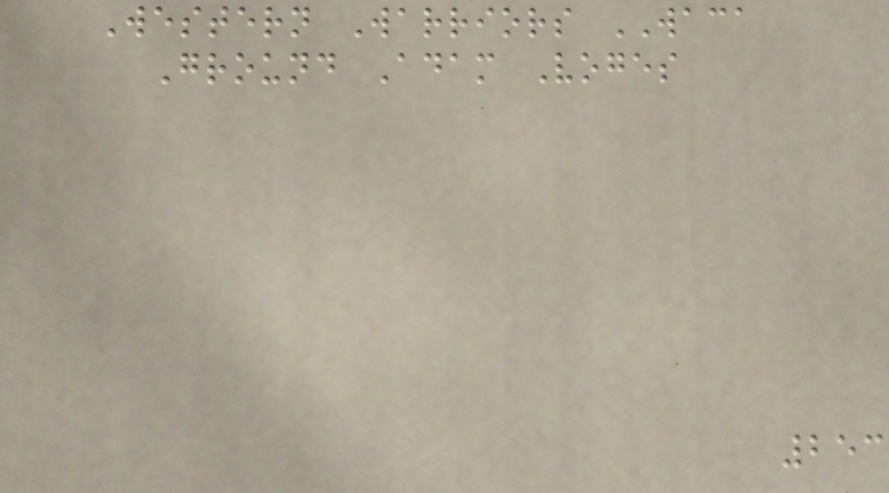Western Warriors WACA
Ground Adam Voges
253
